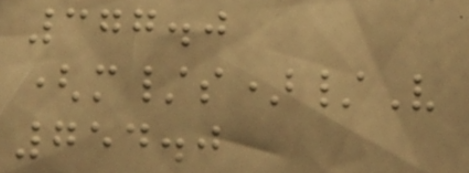377.0
(m/s)/V
754.0
